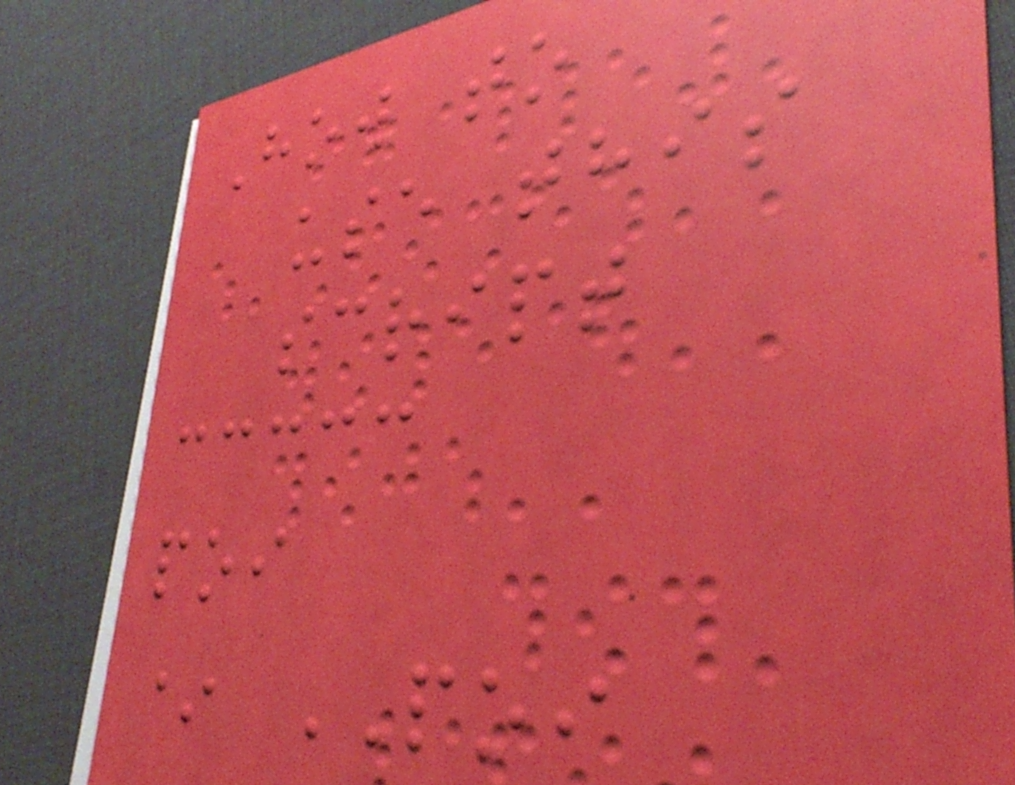How to
use this
script
poi
* POI
